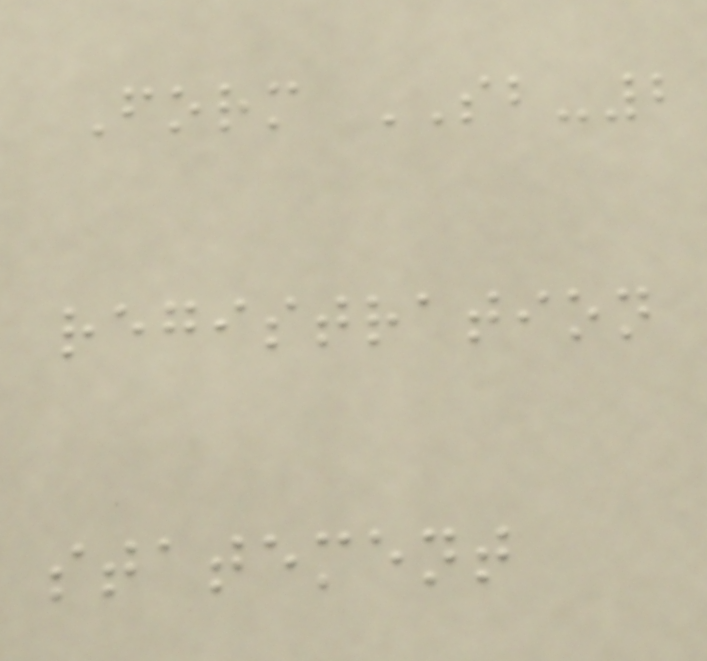Form SB-2
registration
statement
